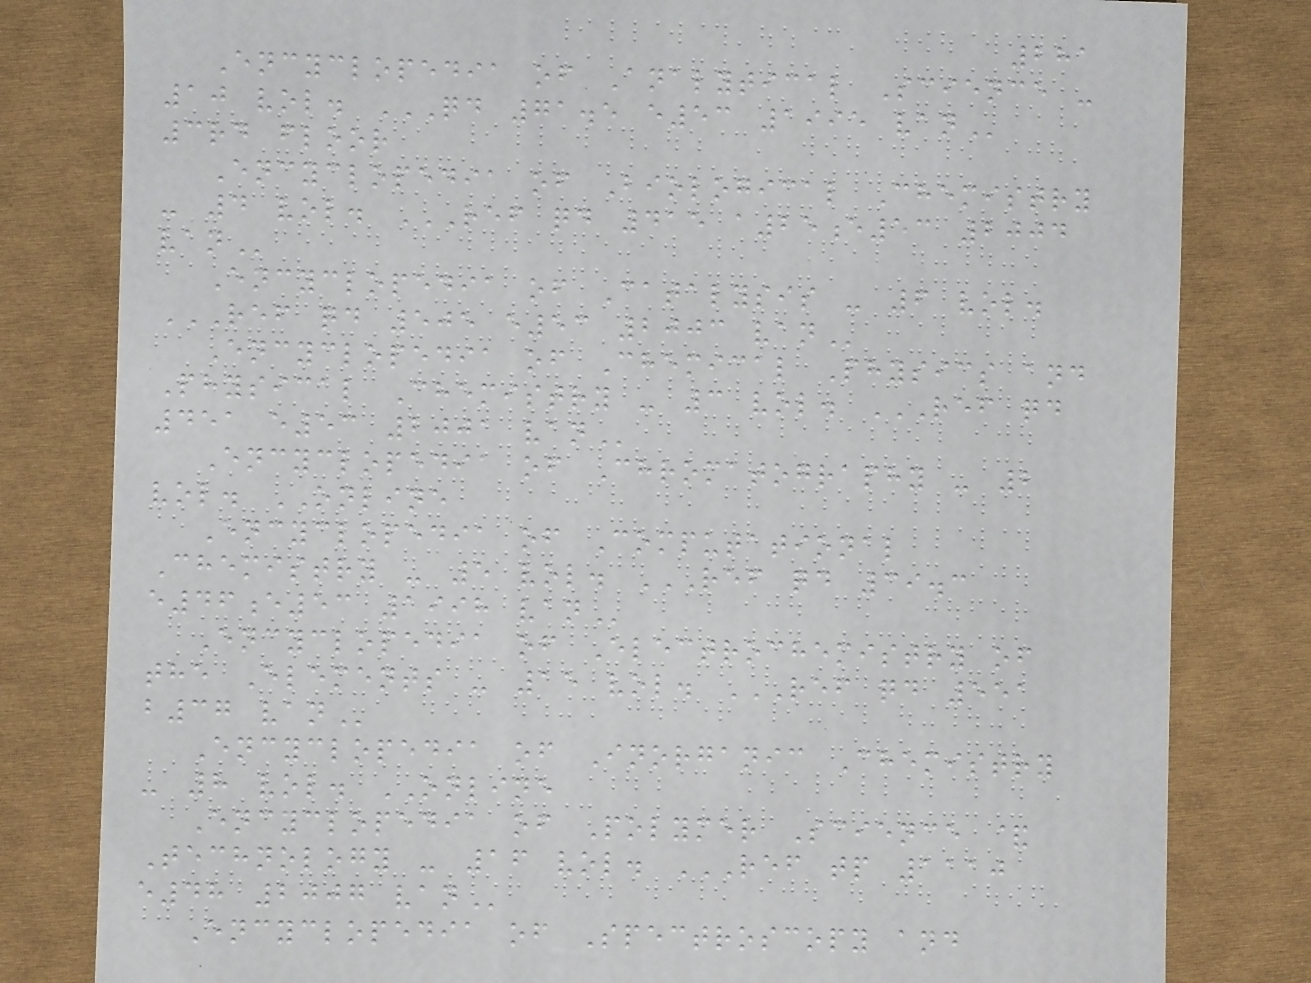281
Encyclopedia of Analytical Science -
10 vol. QD 71.5 E53 1995 VAN
3rd floor
Encyclopedia of Biological Chemistry
- 4 vol. REF QD 415 A25E53 2004
VAN
Encyclopedia of Catalysis - 6 vol.
REF QD 505 E53 2003 VAN
Encyclopedia of Chemical Physics and
Physical Chemistry - 3 vol. REF QD
451 E53 2001 VAN
Encyclopedia of Chromatography - 2
vol. ONLINE
Encyclopedia of Computational
Chemistry - 5 vol. REF QD 39.3
E46E53 1998 VAN
Encyclopedia of Electrochemistry of
the Elements - 15 vol. REF QD 551
B37 VAN
Encyclopedia of Inorganic Chemistry
- 8 vol. ONLINE
Encyclopedia of Polymer Science &
Technology - 16 vol. REF TP 1110
E48 2007 VAN
Encyclopedia of Spectroscopy and
